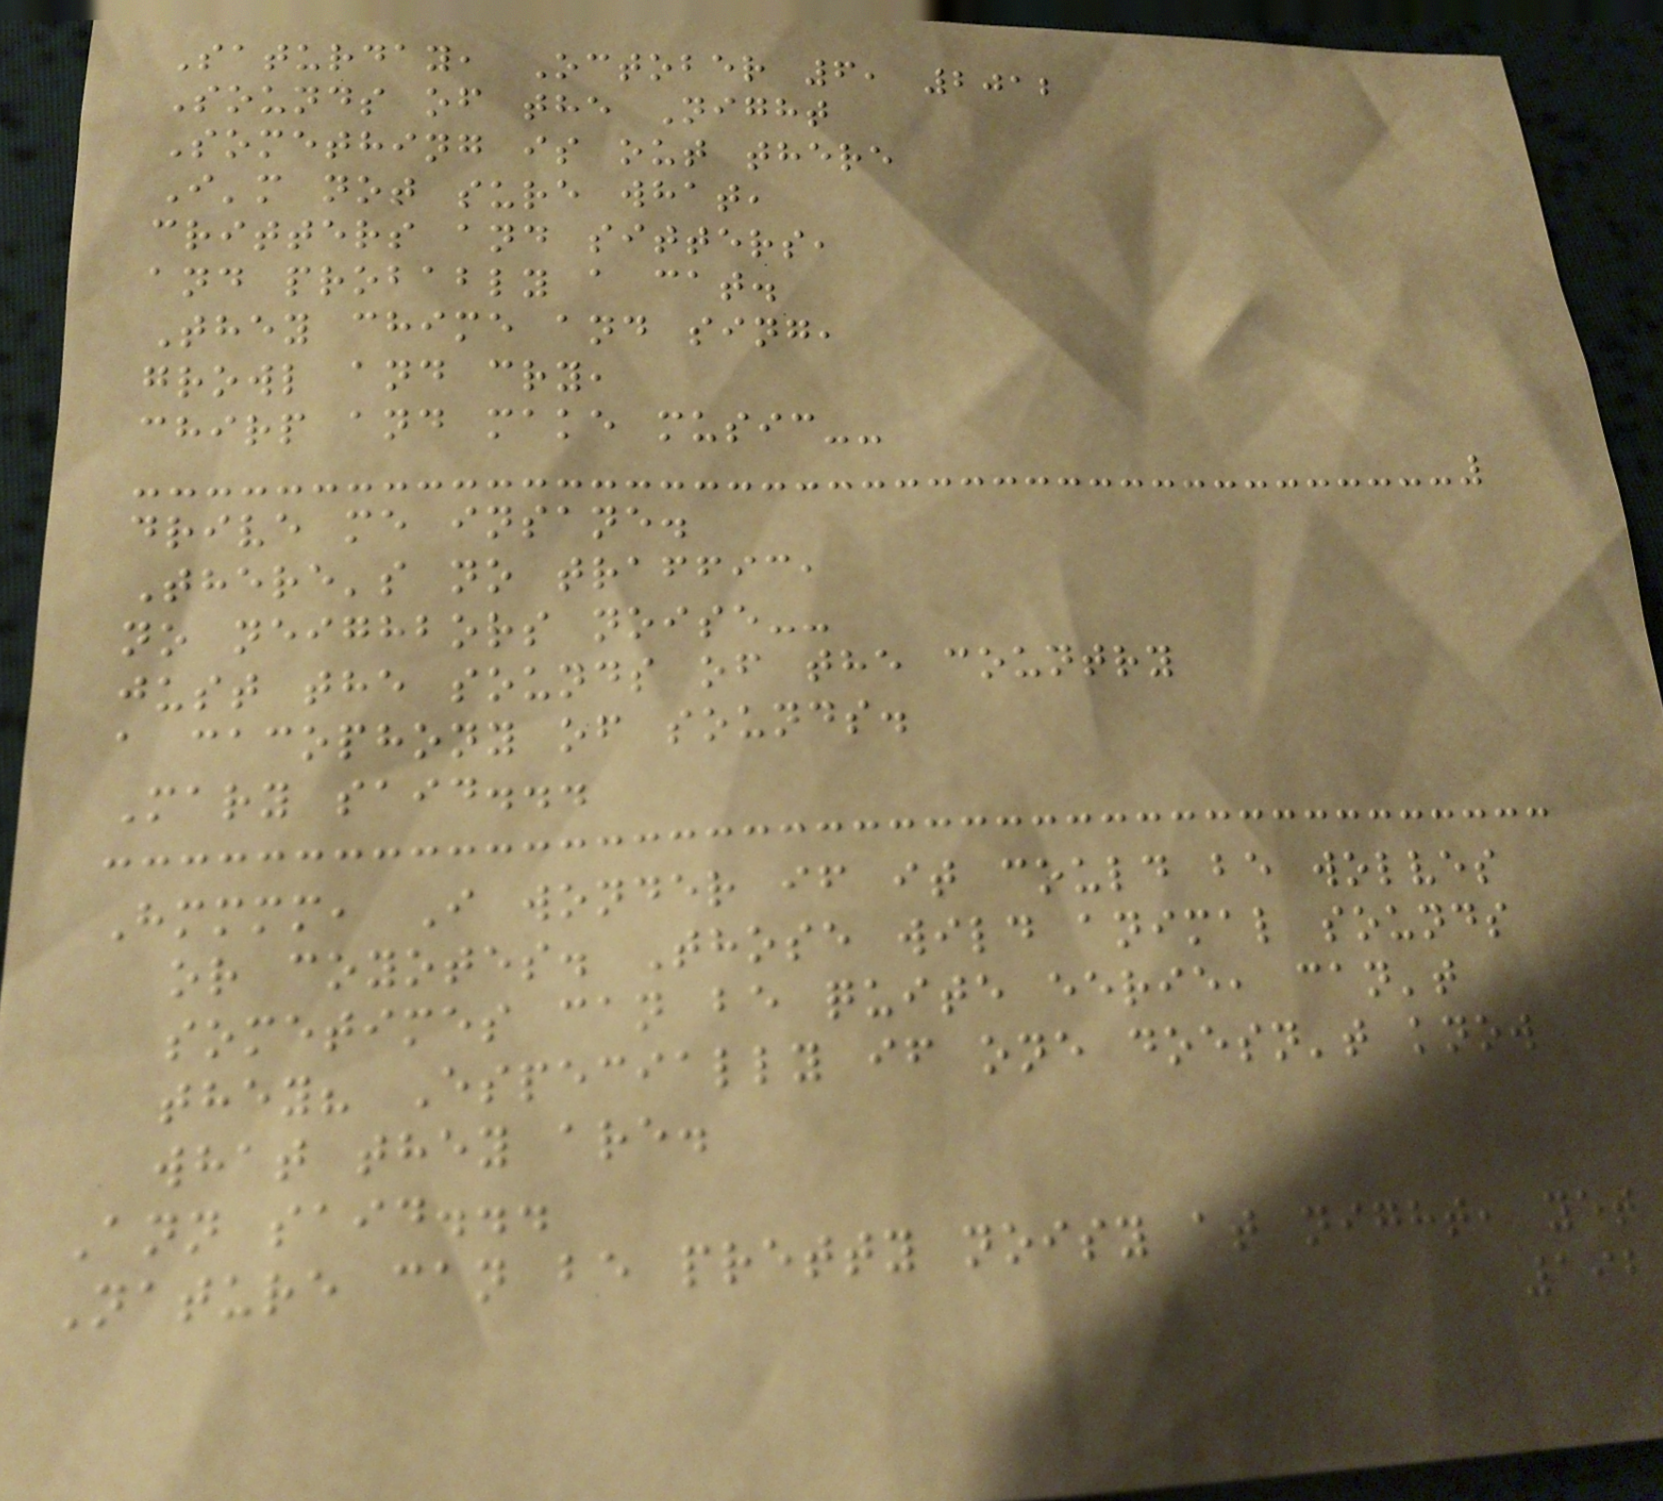Saturday, October 6, 2012
Sounds of the Night
Something is out there
I'm not sure what,
critters and sitters,
and probably a cat.
They chime and sing,
growl and cry,
chirp and make music--
drive me insane.
There's no traffic,
no neighbors noise--
just the sounds of the country
a cacophony of sounds.
Mary said...
Hmmmm, I wonder if it could be wolves
or coyotes. Those wild animal sounds
sometimes can be quite eerie, can't
they? Especially if one doesn't know
what they are.
Ann said...
Nature can be pretty noisy at night, yet
192
